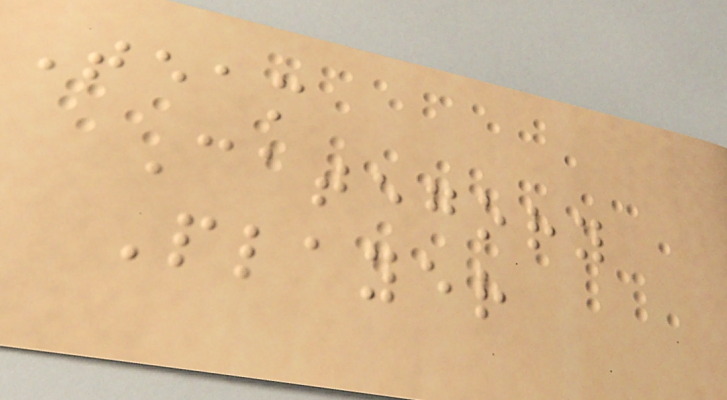Team
Category
Player
